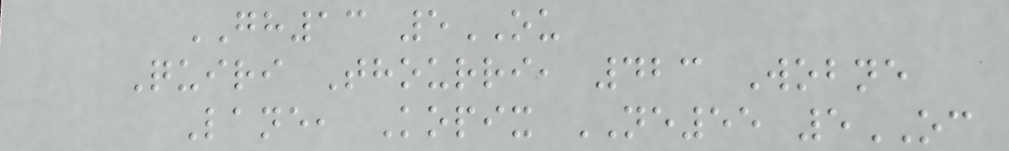GH13 5OU
Quiri Thourri, 423 Wobne
Lane, Kopix NE55 5OC
